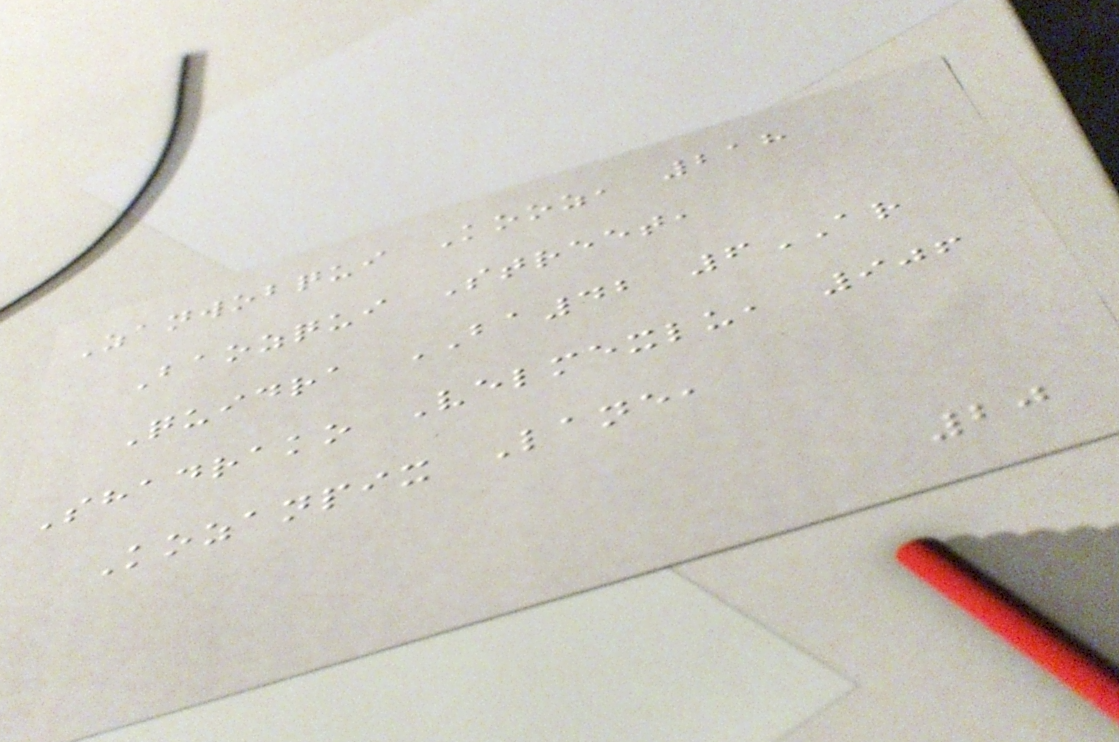Zanwobqui Kooz, 218
Baozqui Street,
Quidra BA42 6AR
Shadrako Velmexlu, 906
Kozanpix Lane,
20
